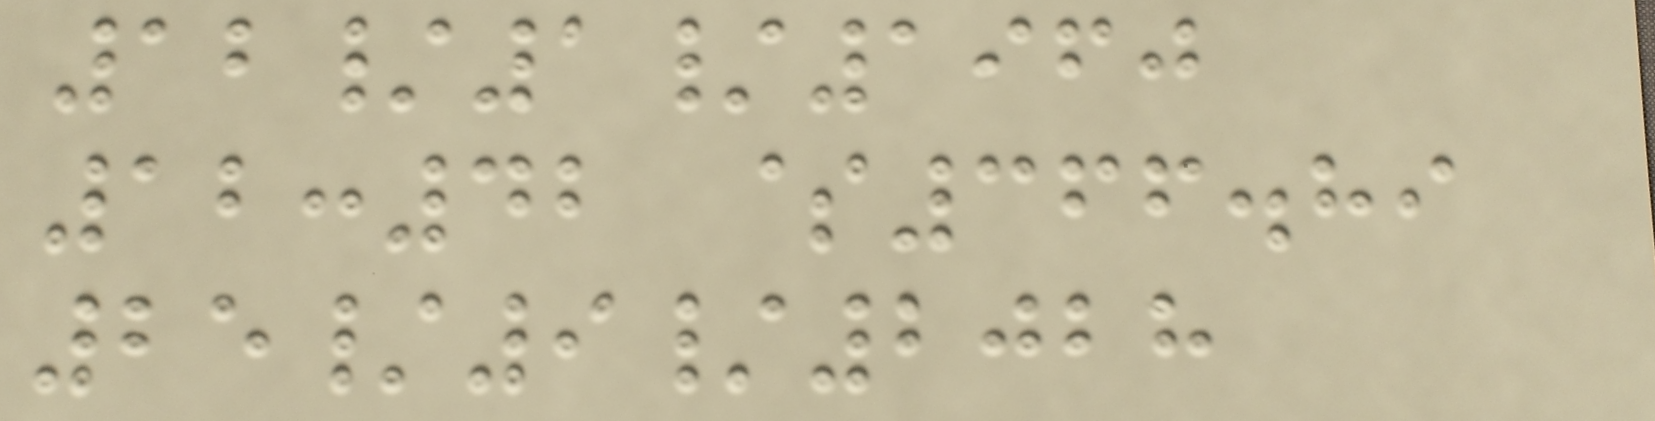12/1/1960
12:42 $366.89
25/9/2028
